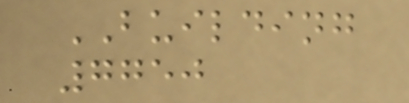BUILDING
7750
